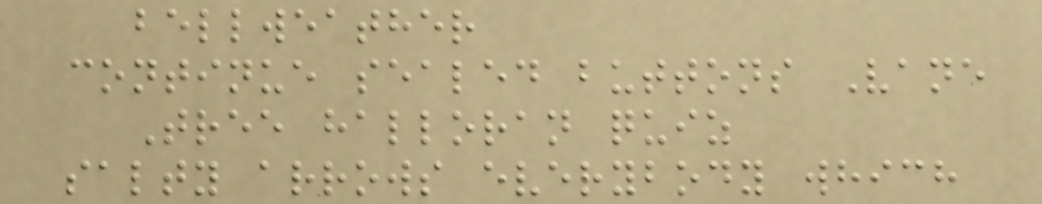bellweather
continue sealed buttons Vane
Tree halloran quiz
salty arrows everybody which
